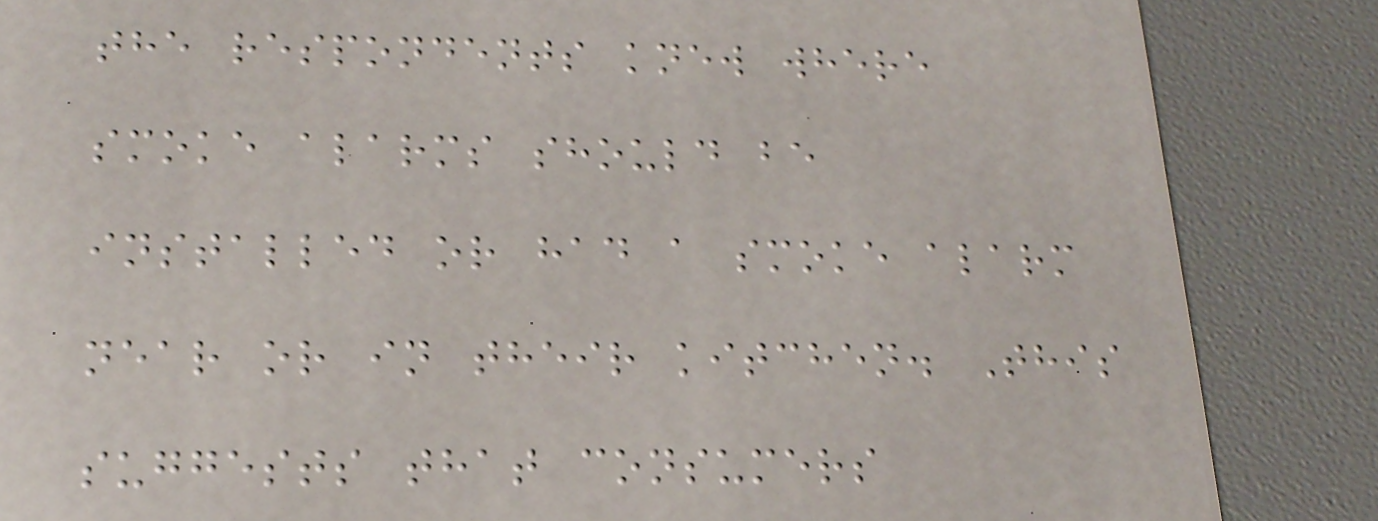the respondents knew where
smoke alarms should be
installed or had a smoke alarm
near or in their kitchen. This
suggests that consumers
